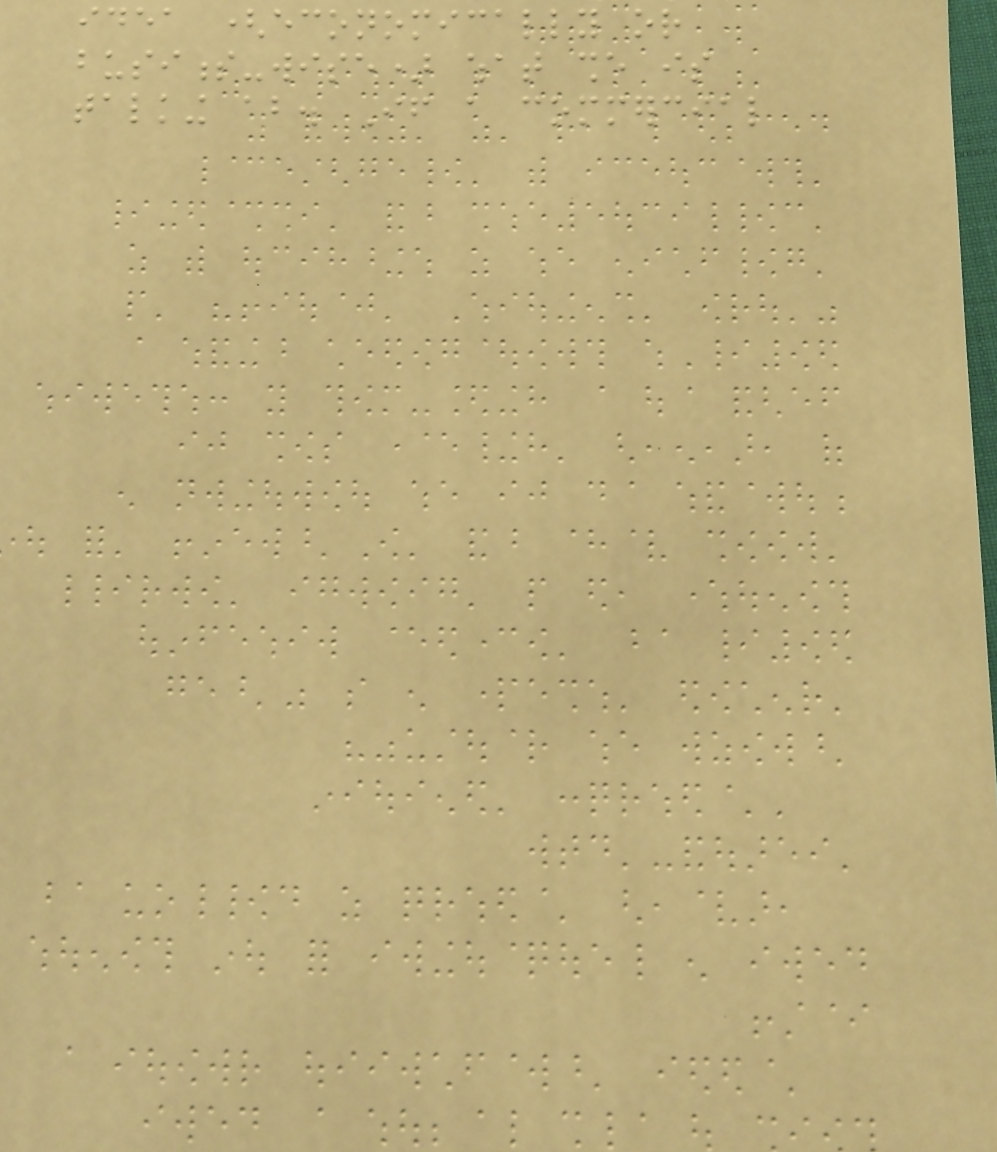idea (economically or
business-wise) what she is
talking about. If a commercial
